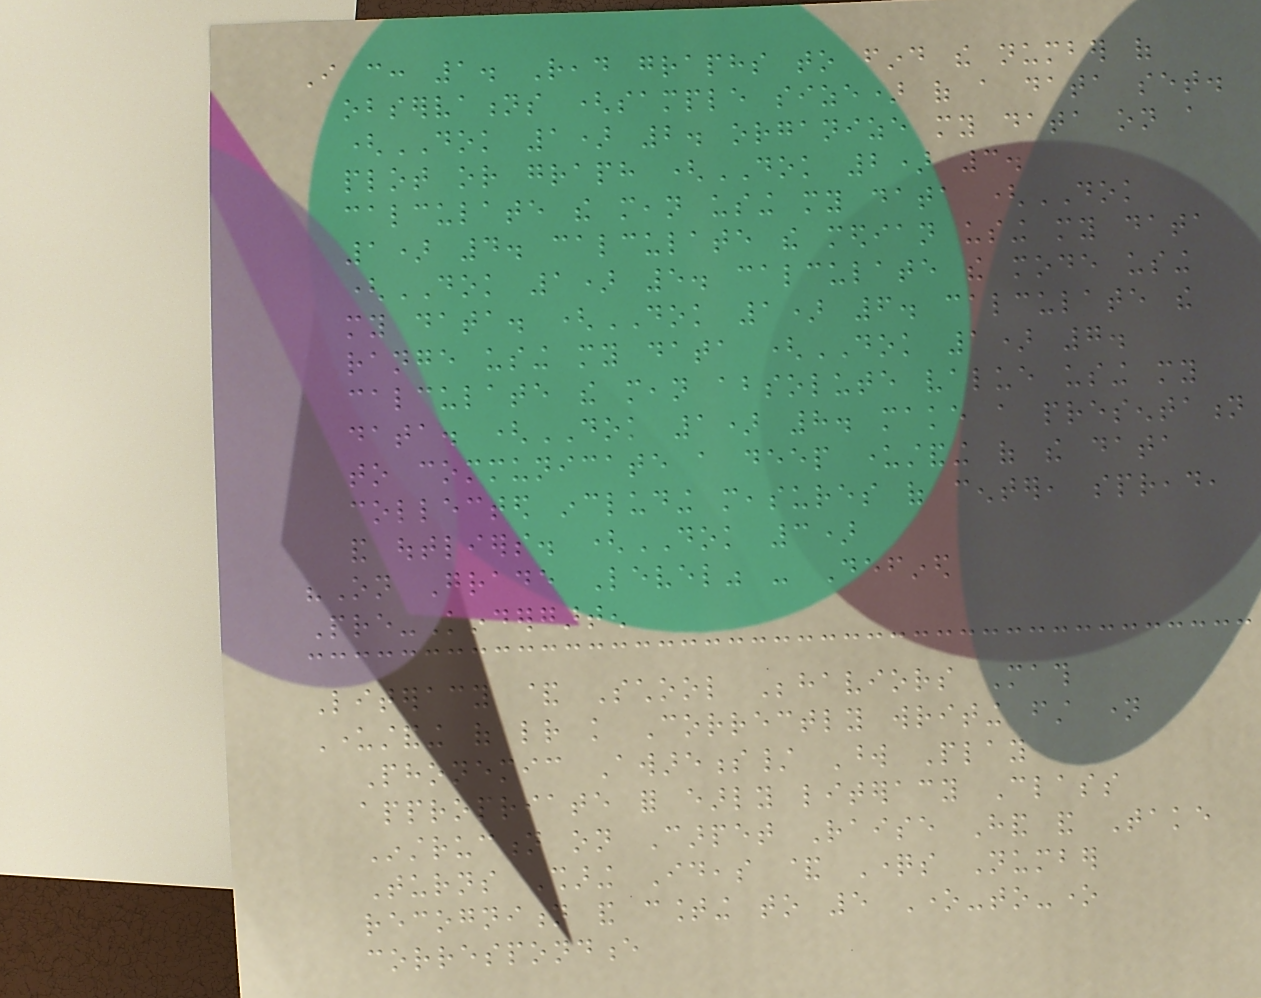I can: 1. Read graphs to find the number of
observations (sample size) of a data set.
(DOK 1) 2. organize my data on a
plot or graph (DOK 2) 3.
calculate the mean using my data (DOK
1) 4. calculate the median using my data
(DOK 1) 5. calculate the mode using
my data. (DOK 1) 6. calculate the
range using my data (DOK 1) 7.
calculate the mean absolute value using my
data. (DOK 1) 8. make a presentation
to communicate a deep understanding of the data
collected including measures of center, spread,
and outliers. (DOK 3)
"On Grade Level" - Defined
Pre-Kindergarten
Literacy & School Behaviors Math
Understanding of letter knowledge Correctly writing first name
Phonemic Awareness/ Word Play
appropriate for early literacy Class
Instruction on Carpet Raise Hand and Take
Turns Sharing Ideas & Questions Number
recognition and counting to 5 One-to-one
correspondence
